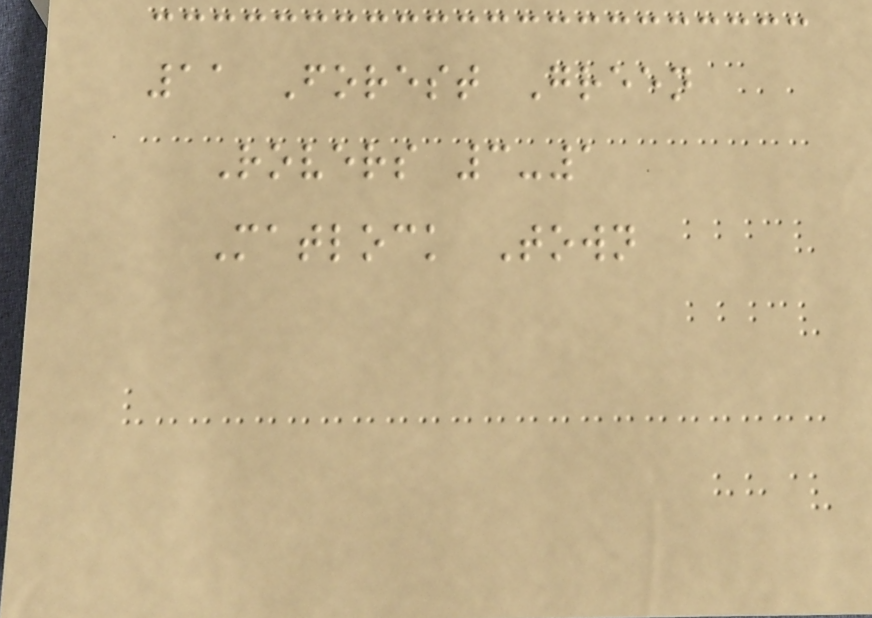11 Forest Green
Rovers 3-1
Matlock Town
